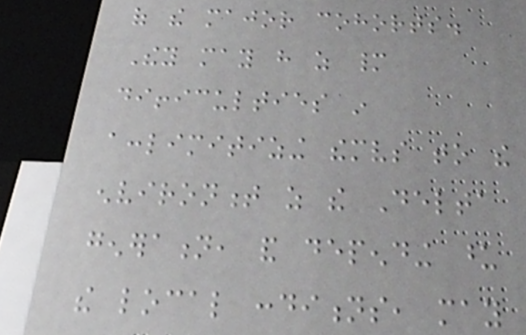of the major cohorts.
They may have as many
difficulties in
acclimitizing themselves to the
environment as the Delta
generation, and depending upon
the local conditions, may
